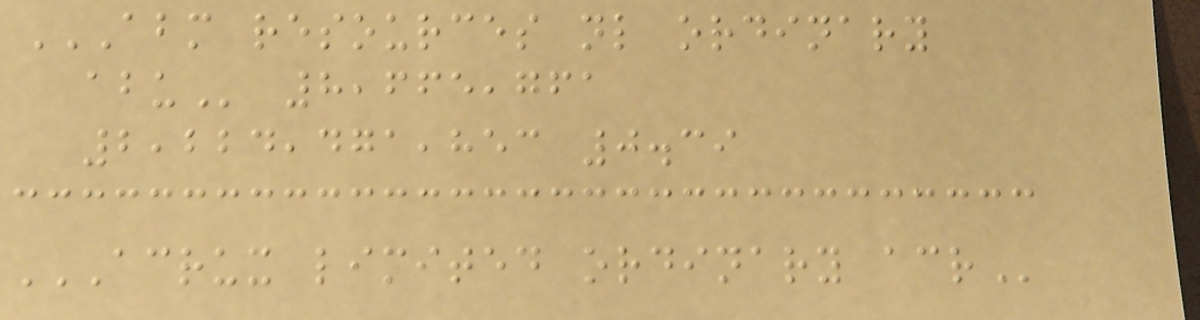ABM RESOURCES NL ORDINARY
ABU 8,665,761
2,224,471,853 0.39
ACRUX LIMITED ORDINARY ACR
